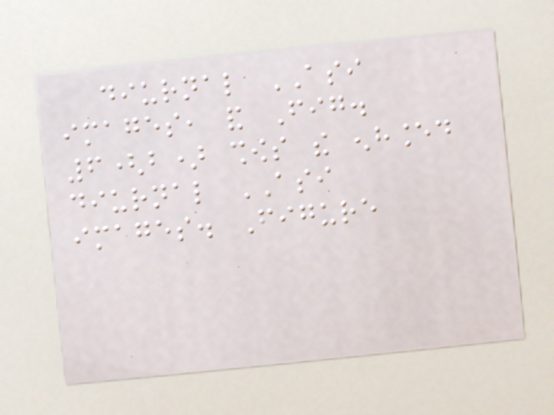diurnal ASI
images, and Fig.
6(b) shows the enhanced
diurnal ASI
images. Figure
